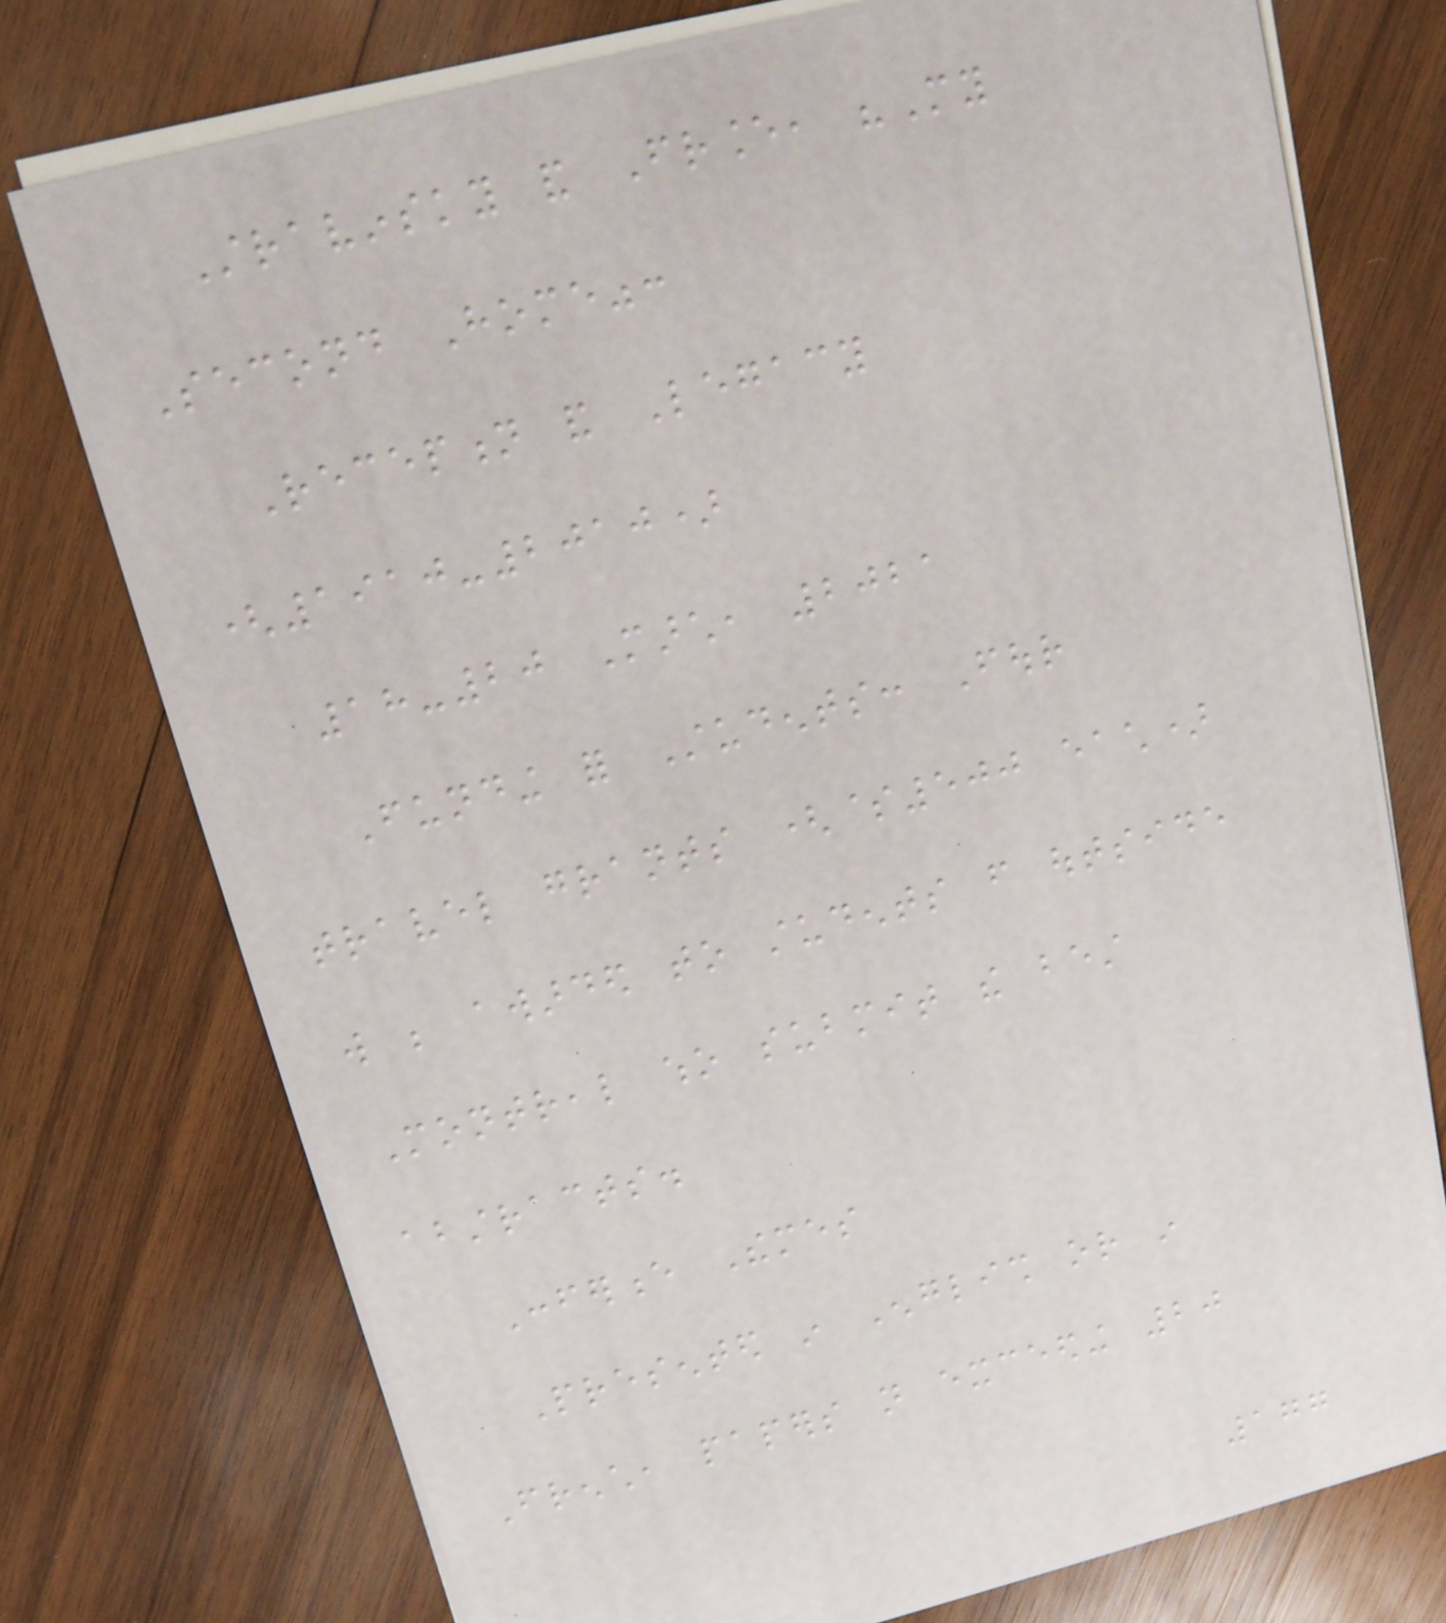Stravinsky and France, "My
Second Home":
Reception and Legacy
(1910-2010)
18-20 March, 2021
Funding for Students: Four
travel grants ($500 each)
will be awarded to students from outside
Montreal who submit the best
abstracts.
Conference Themes
Presented in English or in
French, papers not exceeding 20
177
